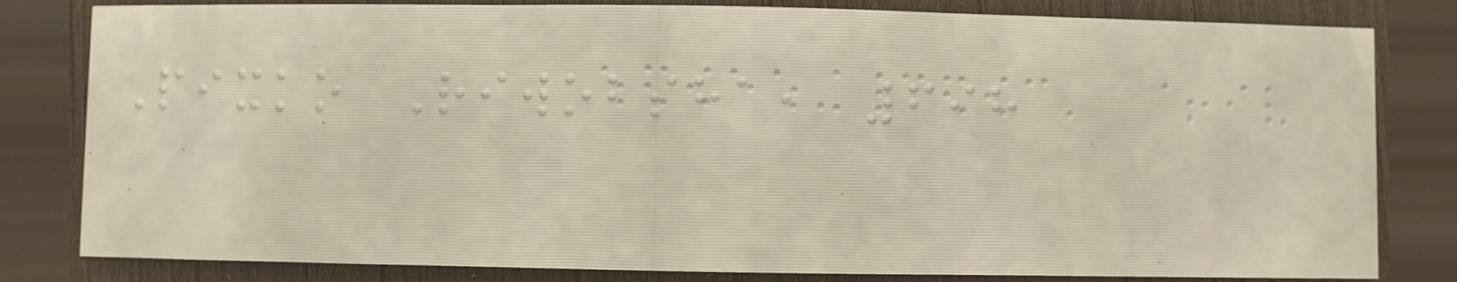Pixko Riwobsha, 698
